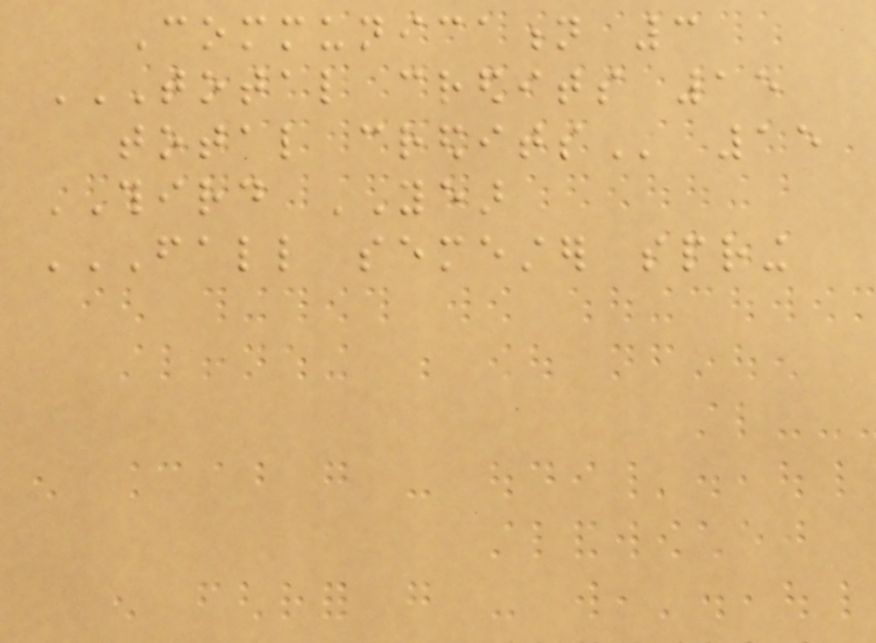Communication 3
TOTAL CREDITS 15
TOTAL CREDITS 15
THIRD YEAR
FALL SEMESTER SPRING
